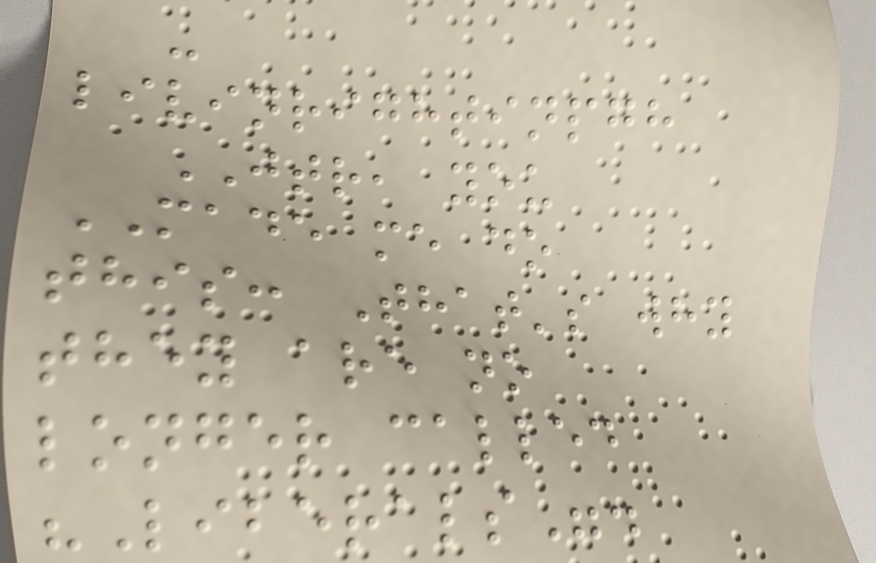-
livinrightinpgh
JTR, you
MADE me do
this: That's why
they are no
longer called
"Liberals".
